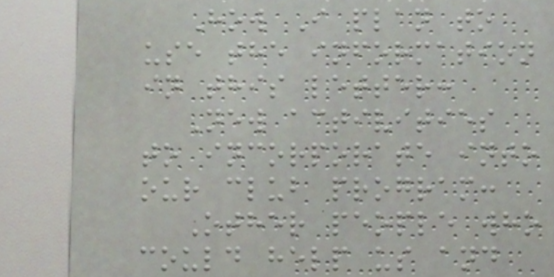How I plan to
use the information
in this letter:
New activities
to incorporate into
our club program:
Other people who
could help us and
